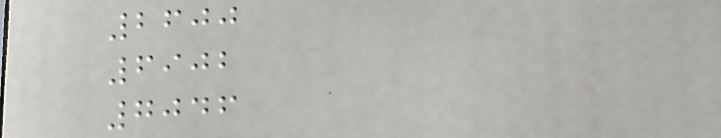2600
6902
7046
